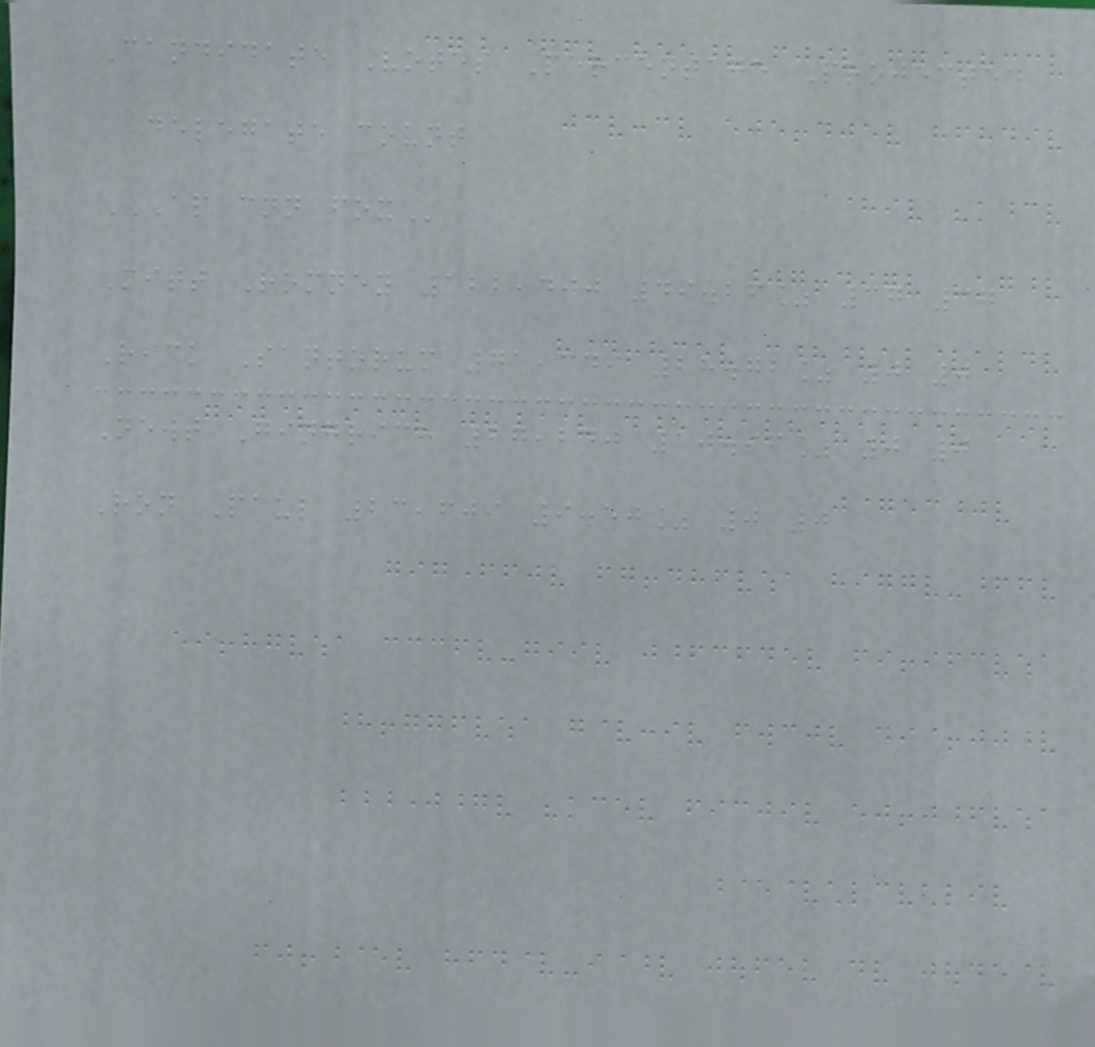Candidate Votes Percentage Projected
delegate count
AP CNN FOX
Mitt Romney 122,400 49.26% 37 37
Rick Santorum 71,349 28.72% 0 0
Newt Gingrich 27,240 10.96% 0 0
Ron Paul 23,609 9.50% 0 0
